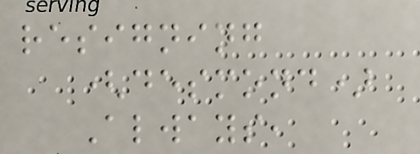resigning
(desmond)
Always,
